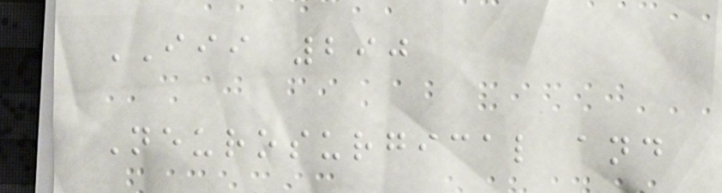III 290
Neurosurgical and
